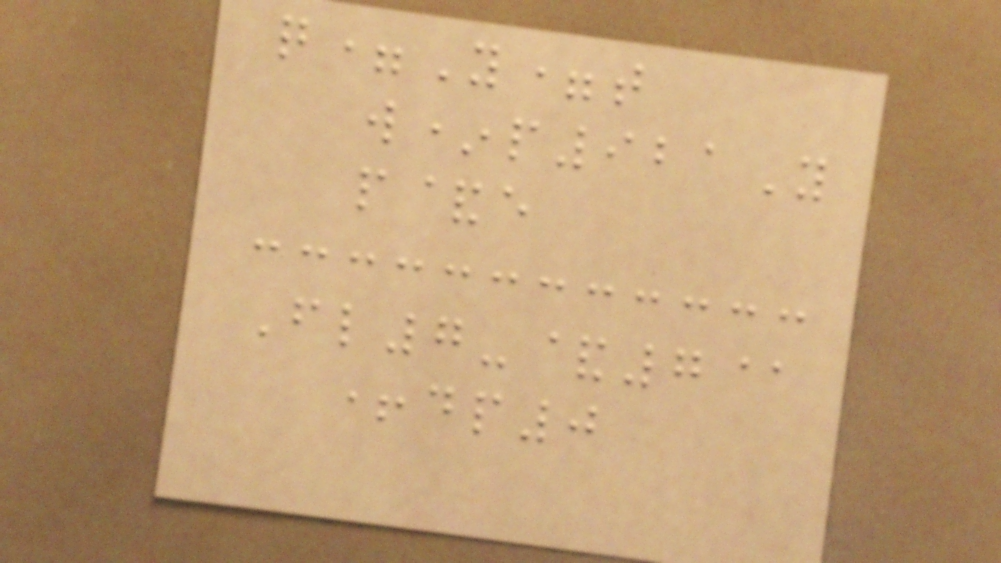q=Y=t
w*p921Y
p&e
Fl7-&7@
+dp0
